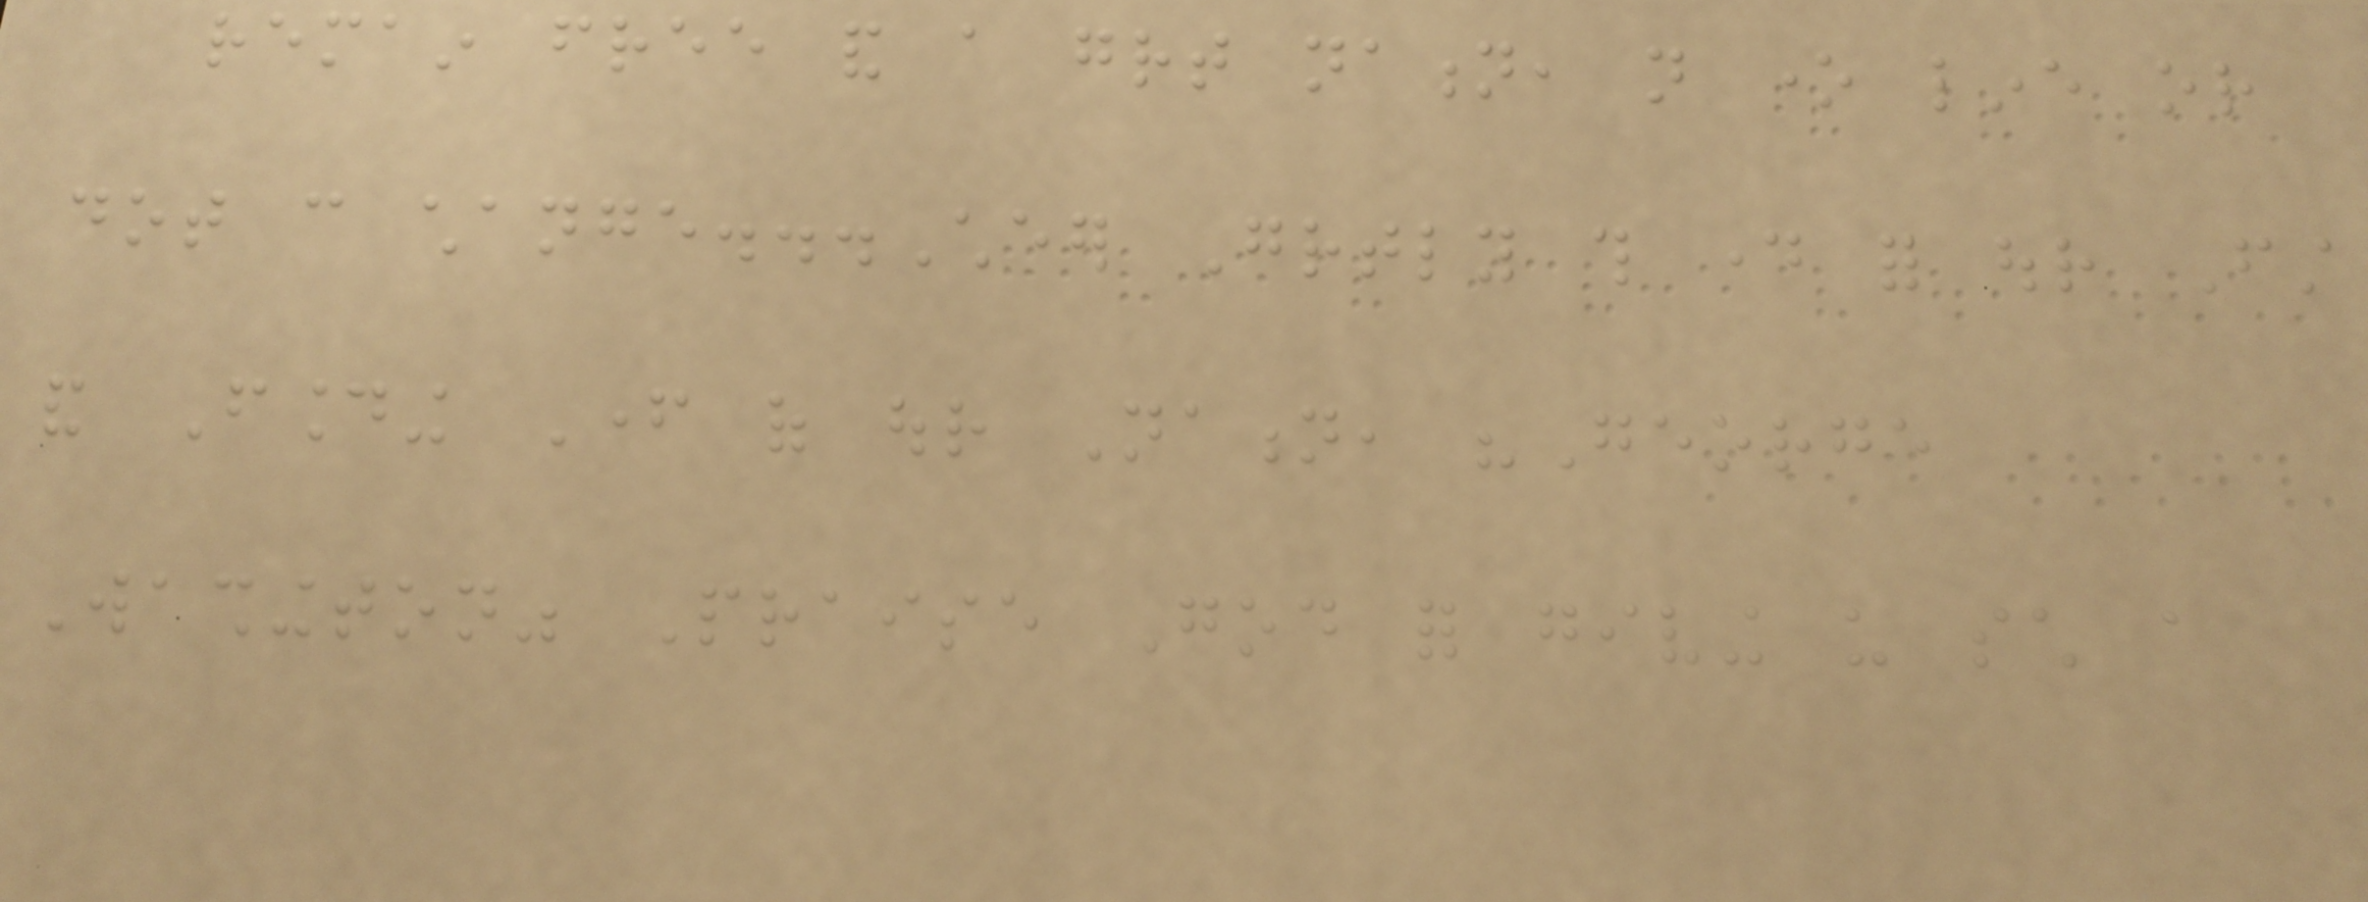remain free and a great nation, not one line or
dot can change...Cheer Greatly this day for our First
and Founding Father of our Nation, "George
Washington" Praise God for giving us such a
